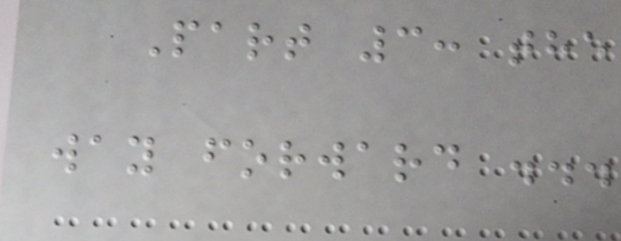Part 3: the
way forward ...
